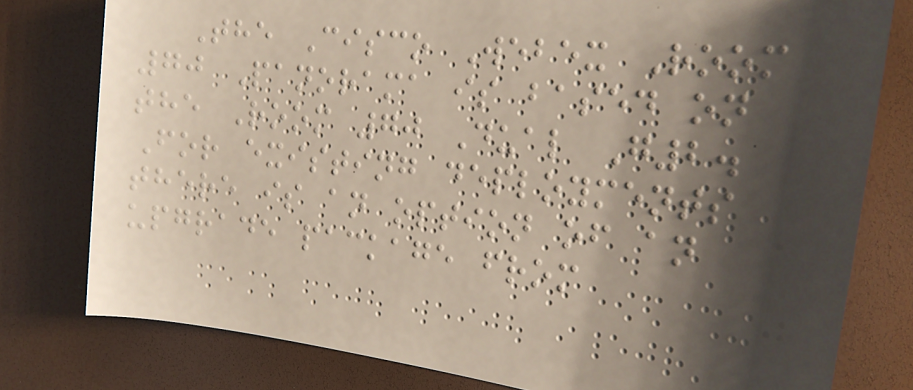The Cisco Webex Room
70 Panorama is based on
the Room 70 Dual G2.
For existing deployments
there is an option of an
upgrade package from
